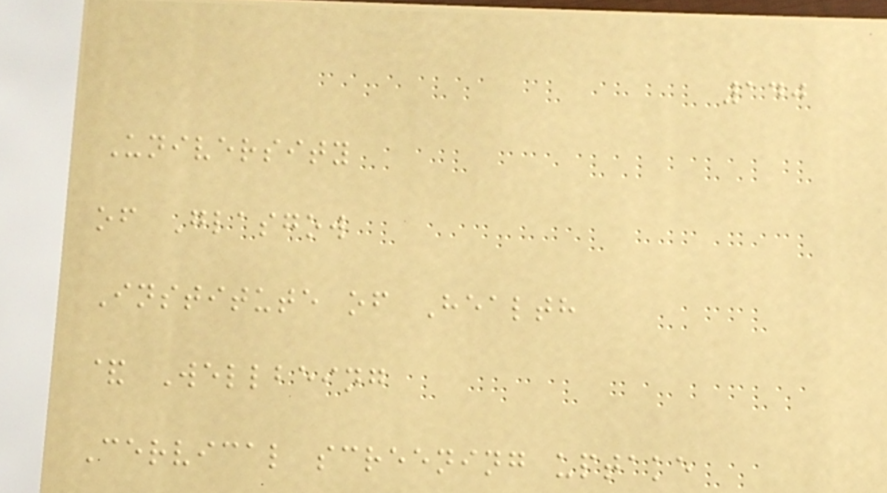140
University
of Glasgow
Institute of Health
& Wellbeing
Cervical screening uptake
